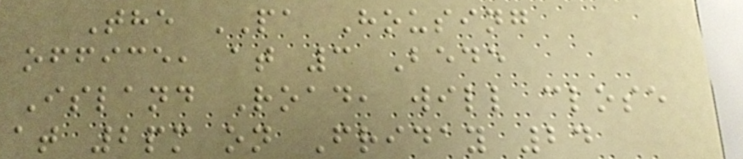The PA Housing
office, at 3 Bede
Island Road, will close
at 2pm on Friday 24
